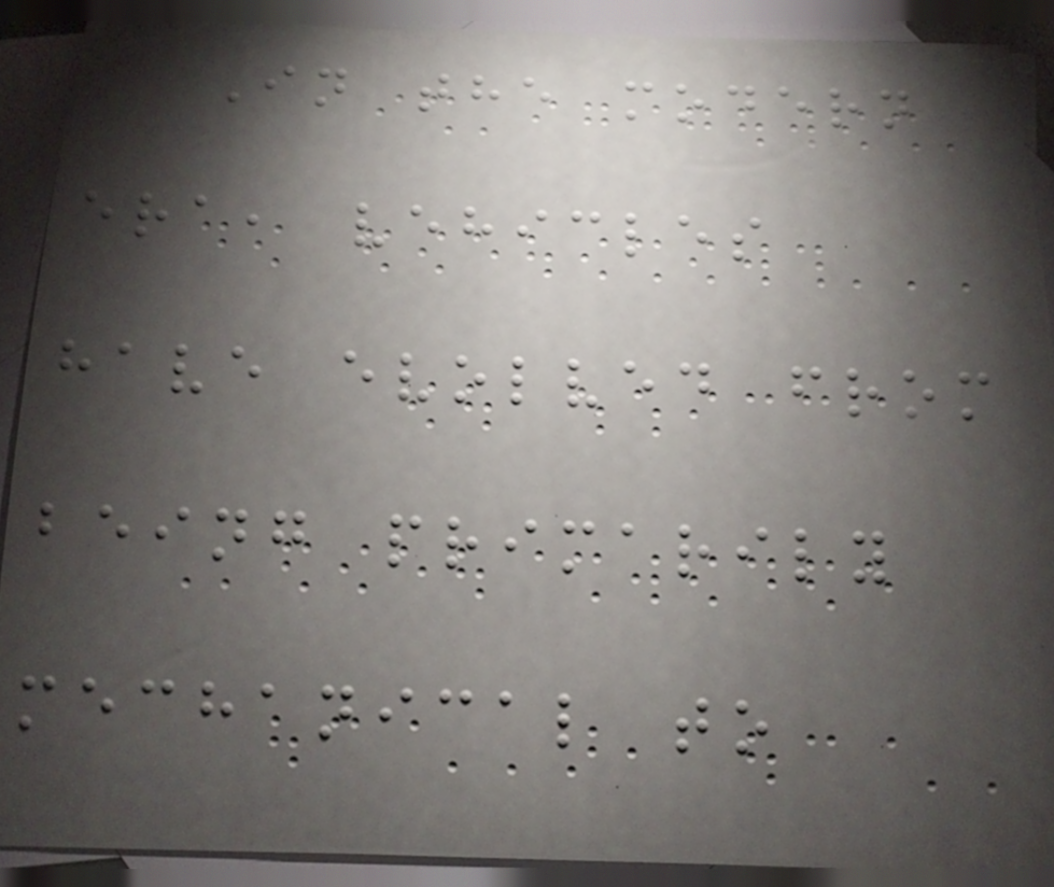In the modern
era, vehicles
have evolved from
being primarily
mechanical to
